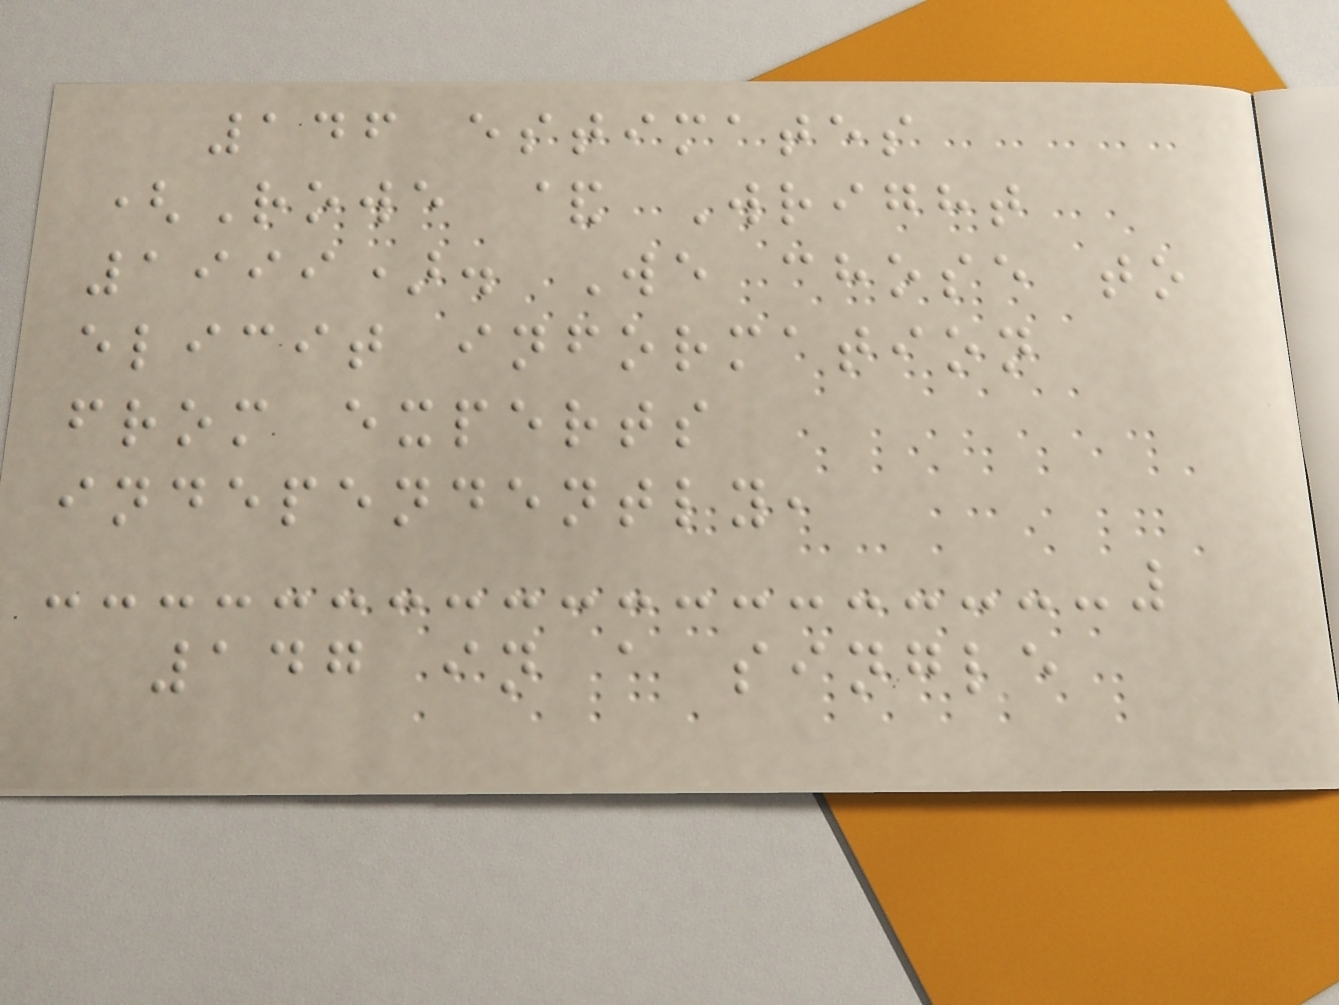146 estimates
(Rowe & Wright
1999). We chose to
elicit information
from experts
independently,
147 in a single
